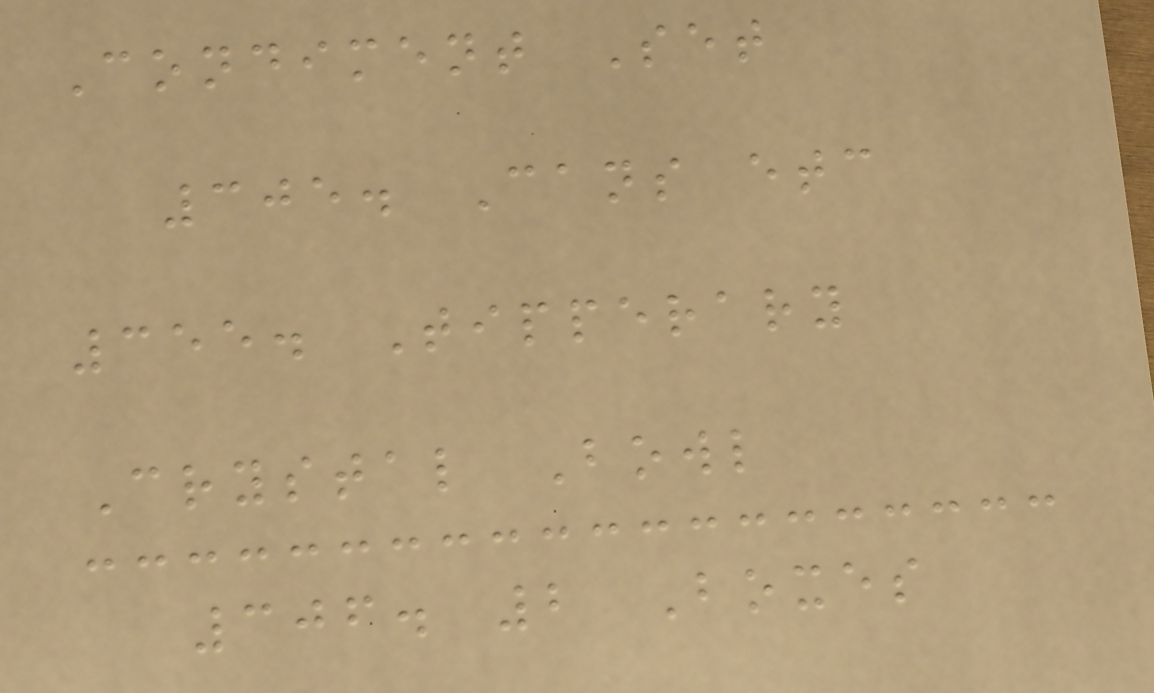Condiment Set
305. Cans etc
355. Tipperary
Crystal Bowl
306. 2 Boxes
